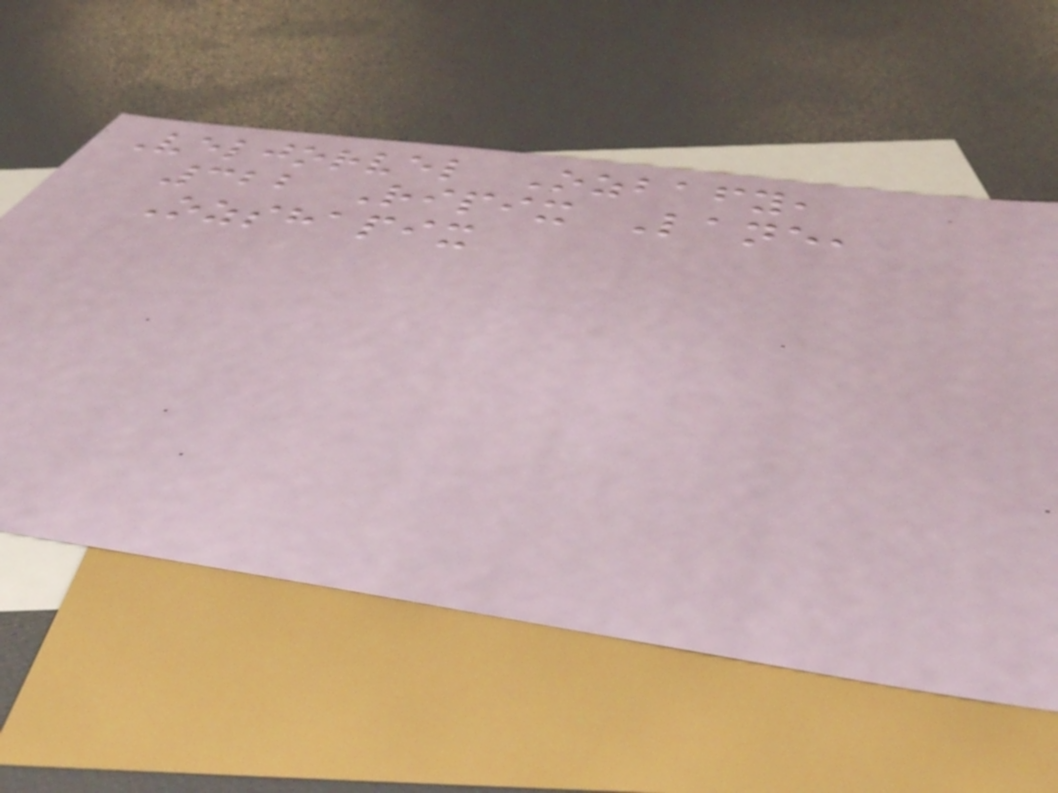Veljorvel Ozbafy,
322 Ripix Lane,
Ozshapix
